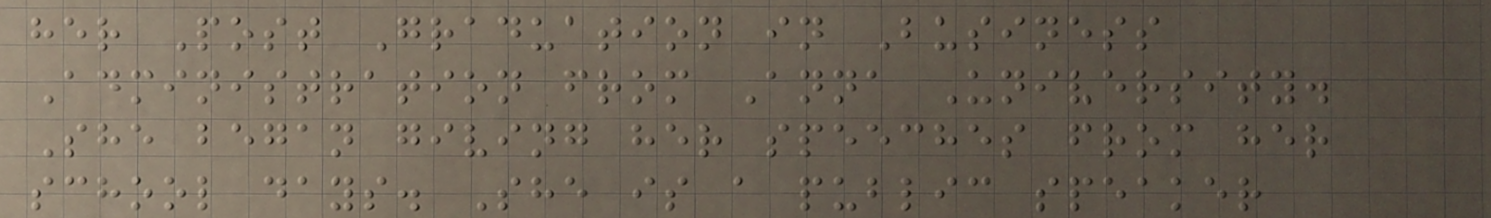her Post Graduation in Business
Administration from Anna University.
She began giving her speeches from her
school days. She is a public speaker
